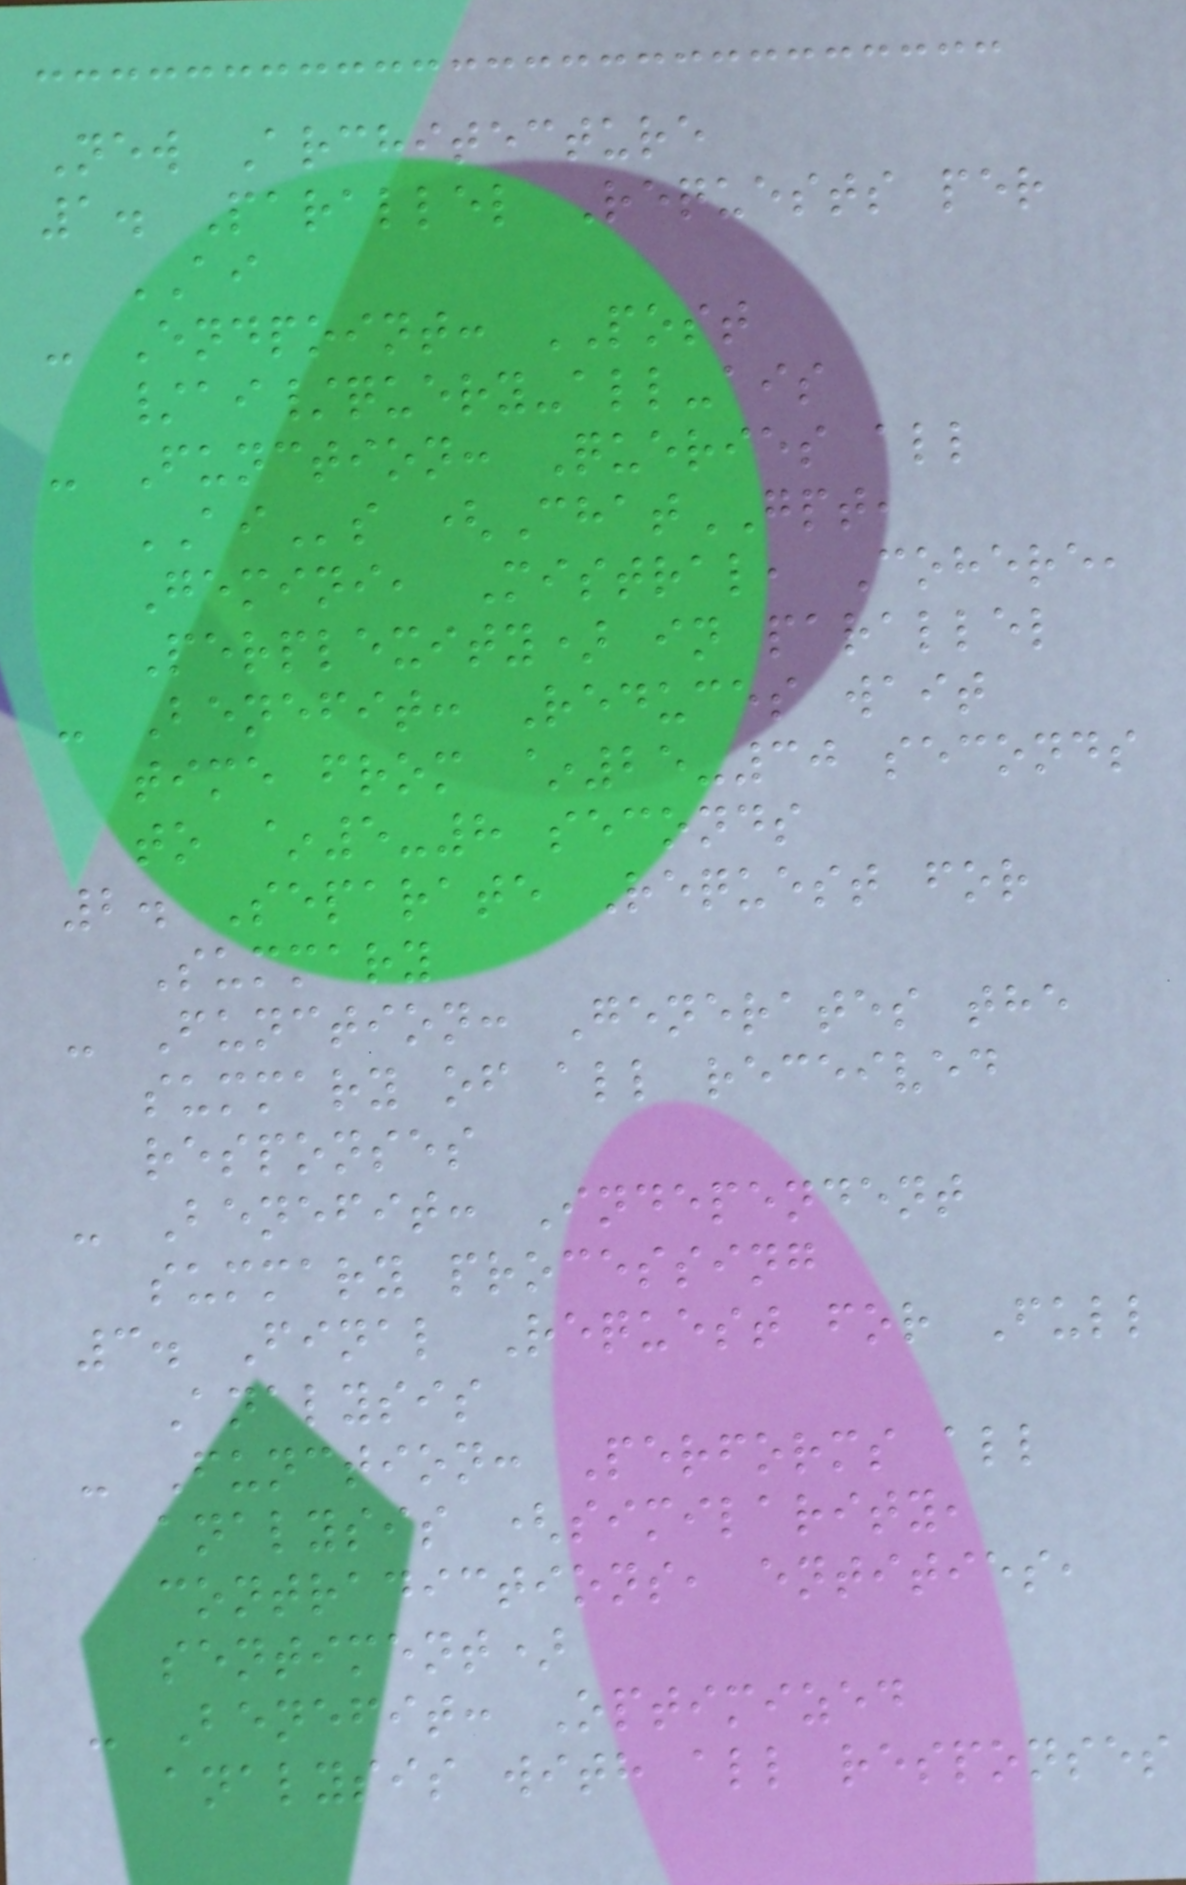New Architecture
1. Parallel Requests per
AI
- Endpoint: POST
/ai/query-all-ais
- Function: Queries all
AIs (ChatGPT,
Gemini, Mistral, Cohere,
Perplexity) in parallel
- Benefit: Reduces wait
time from ~25-30 seconds
to ~5-8 seconds
2. Separate Request for
Summary
- Function: Generates the
summary of all received
responses
- Benefit: Independent
summary processing
3. Final Request for Full
Analysis
- Function: Performs all
analysis (similarity,
contradictions, entities,
sentiment)
- Benefit: Optimized
analysis with all responses
